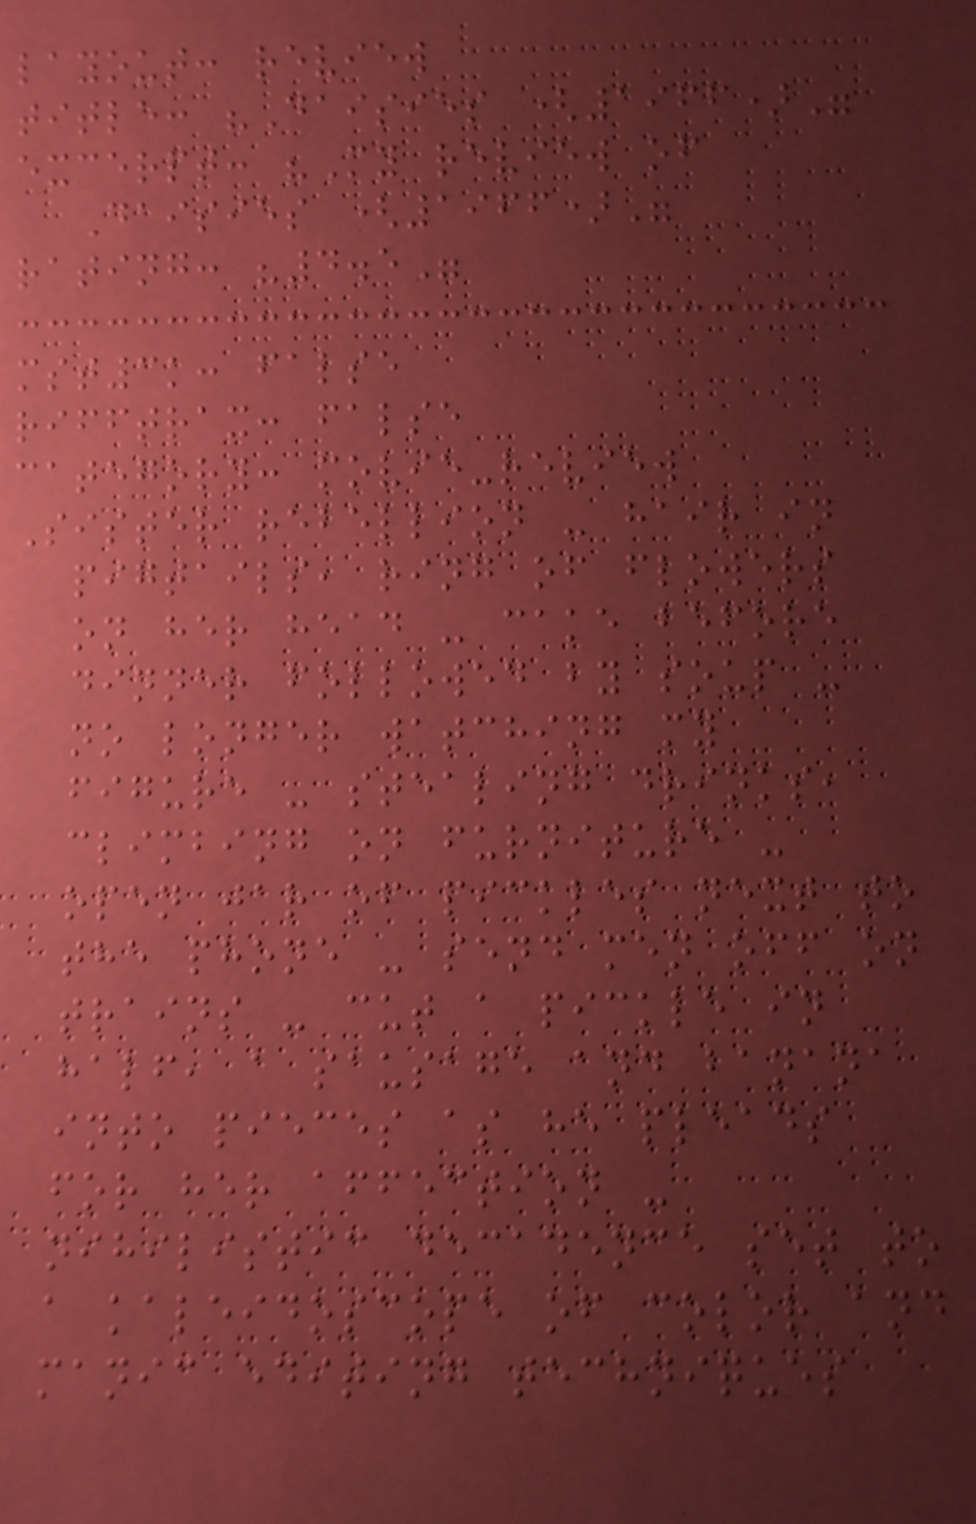layout: review
title: "Daisies (1966)"
excerpt: "My review of
Daisies (1966)"
rating: "4.5"
mst3k: false
rifftrax: false
category: movie-review
Sister rebellion - hair in
pigtails, ring of flowers
on her head - cake before
dinner followed by soup -
no longer watching my
figure - stealing drinks,
climbing on furniture -
open jar of pickles next to
the phone - send men off on
trains - cut a pickle in
half, a sausage and banana
into pieces as he pleads
for her affection -
nihilistic decadence set to
a kaleidoscope of color and
manic editing techniques
